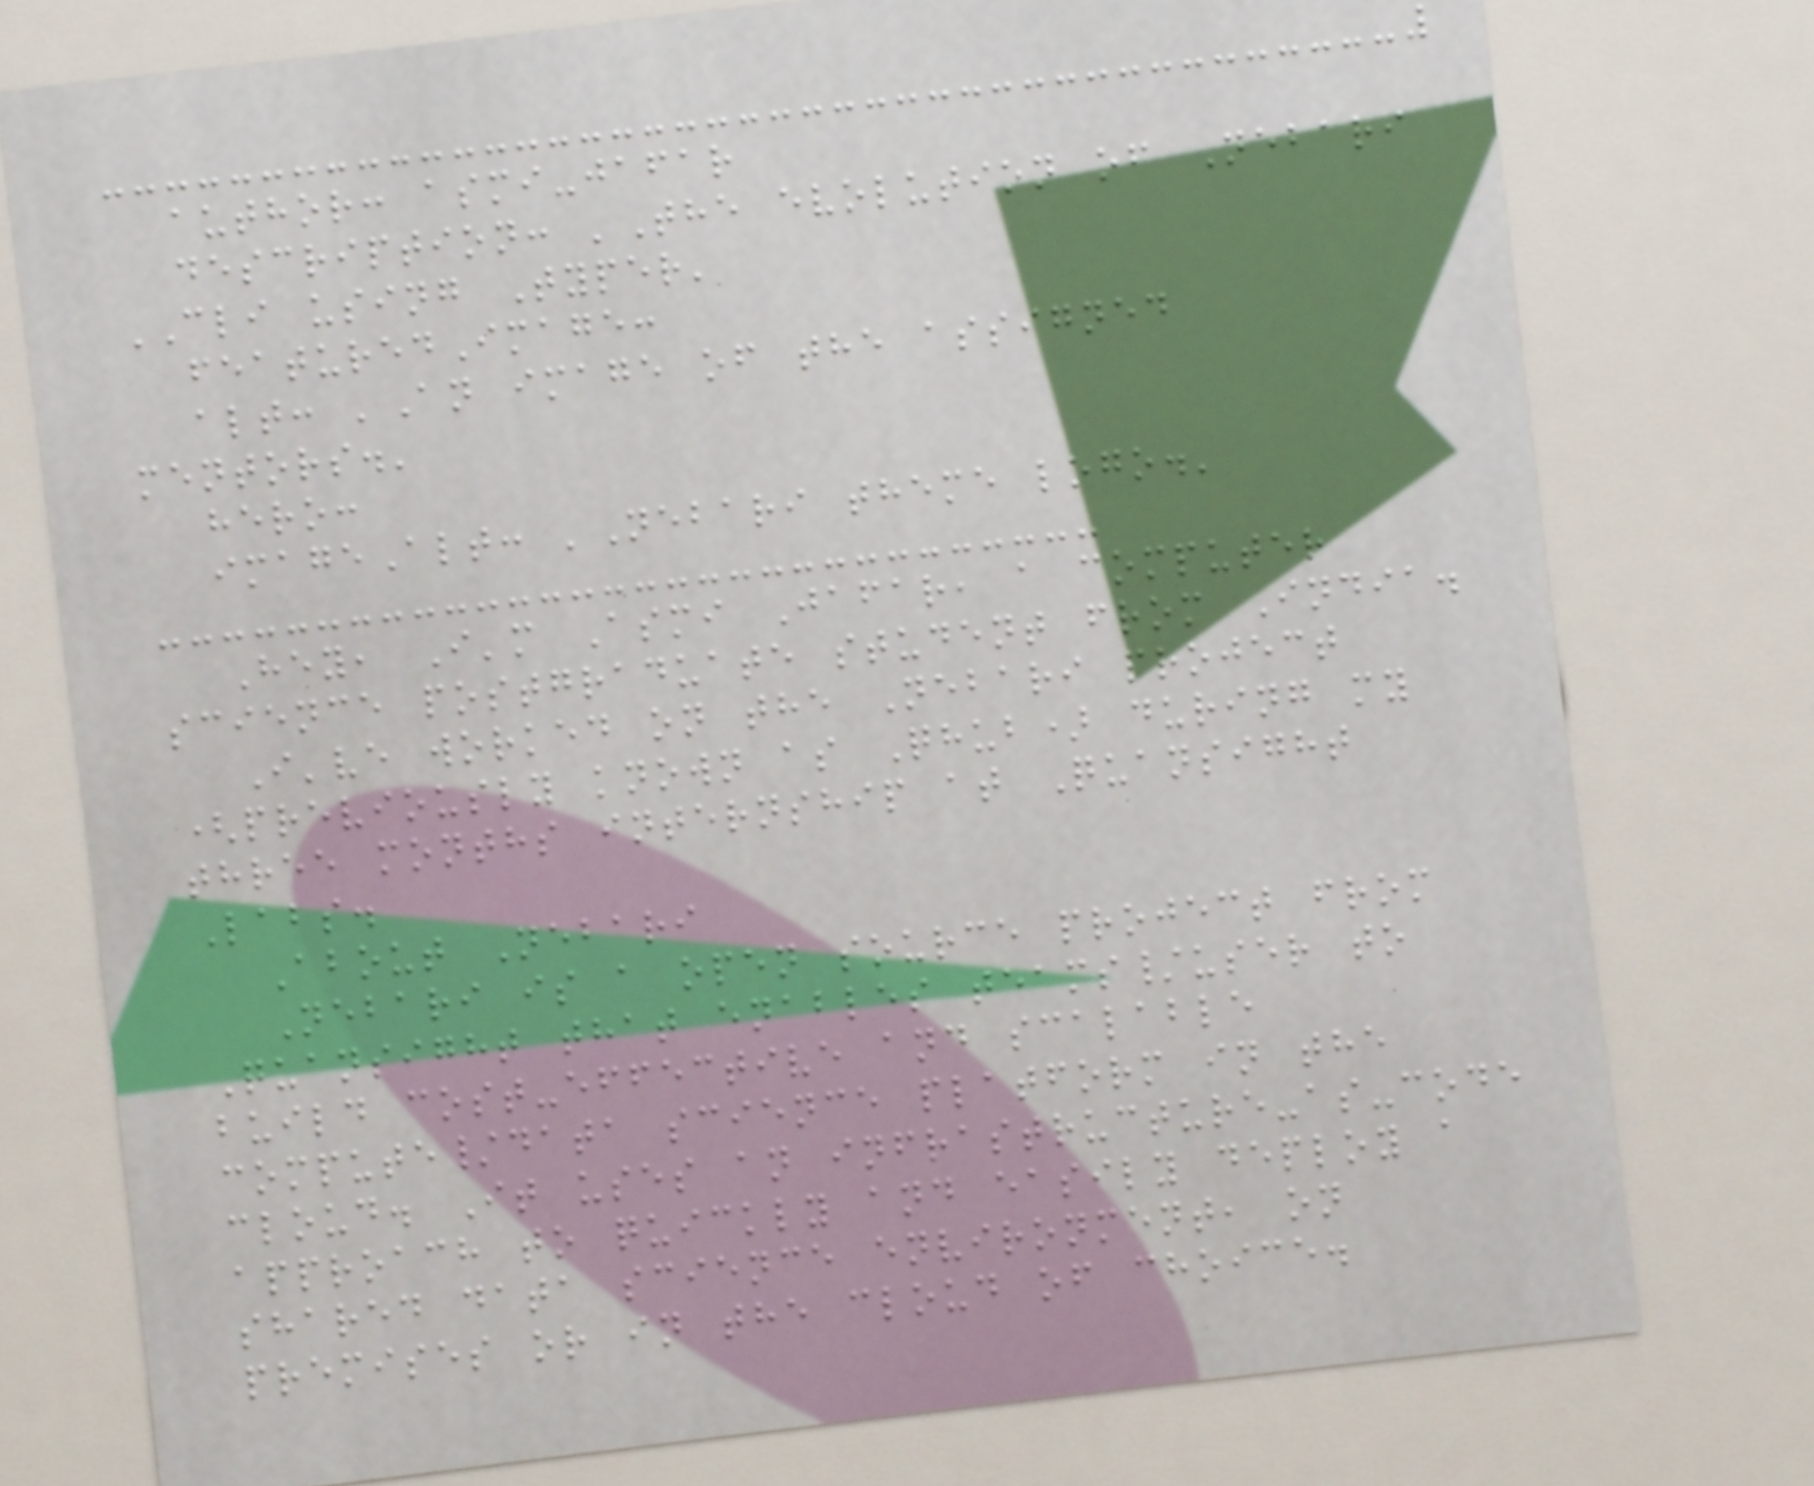author: asmi-jafar
description: 'The evolution of Nebari
CLI using Typer'
featuredImage:
alt: 'An image of the assigned
mentors.'
hero:
imageAlt: 'Nebari theme logo.'
Hey, I'm Asmi Jafar, a computer
science postgraduate student from India.
I've worked on the Nebari project
(previously known as Qhub) during my
three months internship at Quansight
Labs.
About Nebari
Nebari is a open source project from
Quansight that enables teams/user to
build cost-effective and scalable
compute/data science platform in the
cloud. It uses an infrastructure-as-code
approach to quickly and easily deploy a
shared data science environment, on
premises or in the cloud of choice.
